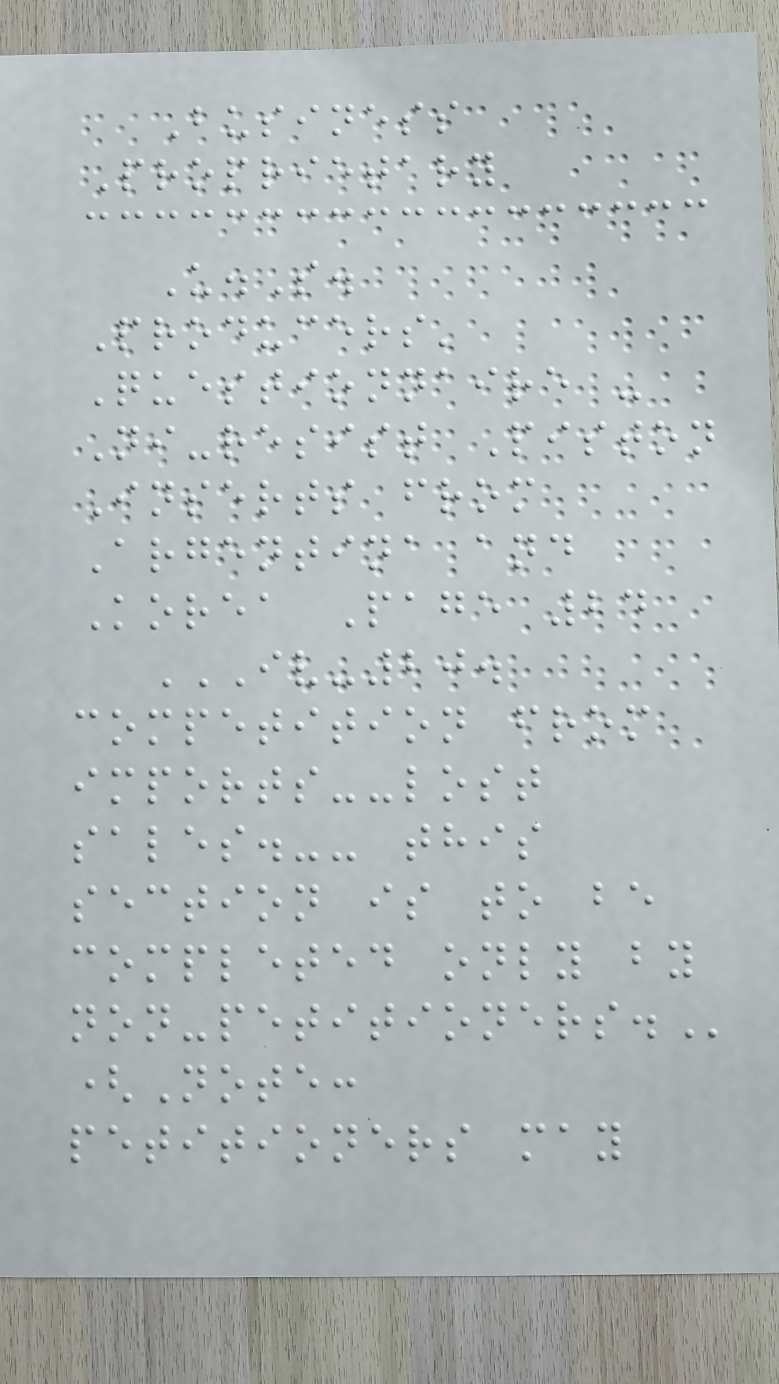Business
Proprietary
U.S.
Producers'
Questionnaire -
Ni-resist Piston
Inserts from
Argentina and
Korea Page 24
IV-20.
COMPETITION FROM
IMPORTS--LOST
SALES.-- THIS
SECTION IS TO BE
COMPLETED ONLY BY
NON-PETITIONERS.
(Note:
petitioners may
